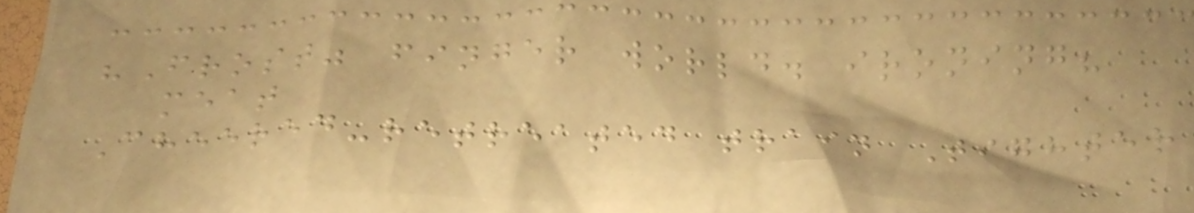"Frost" finger world. ironing?
meat
Cheered-retreated train Tighter
